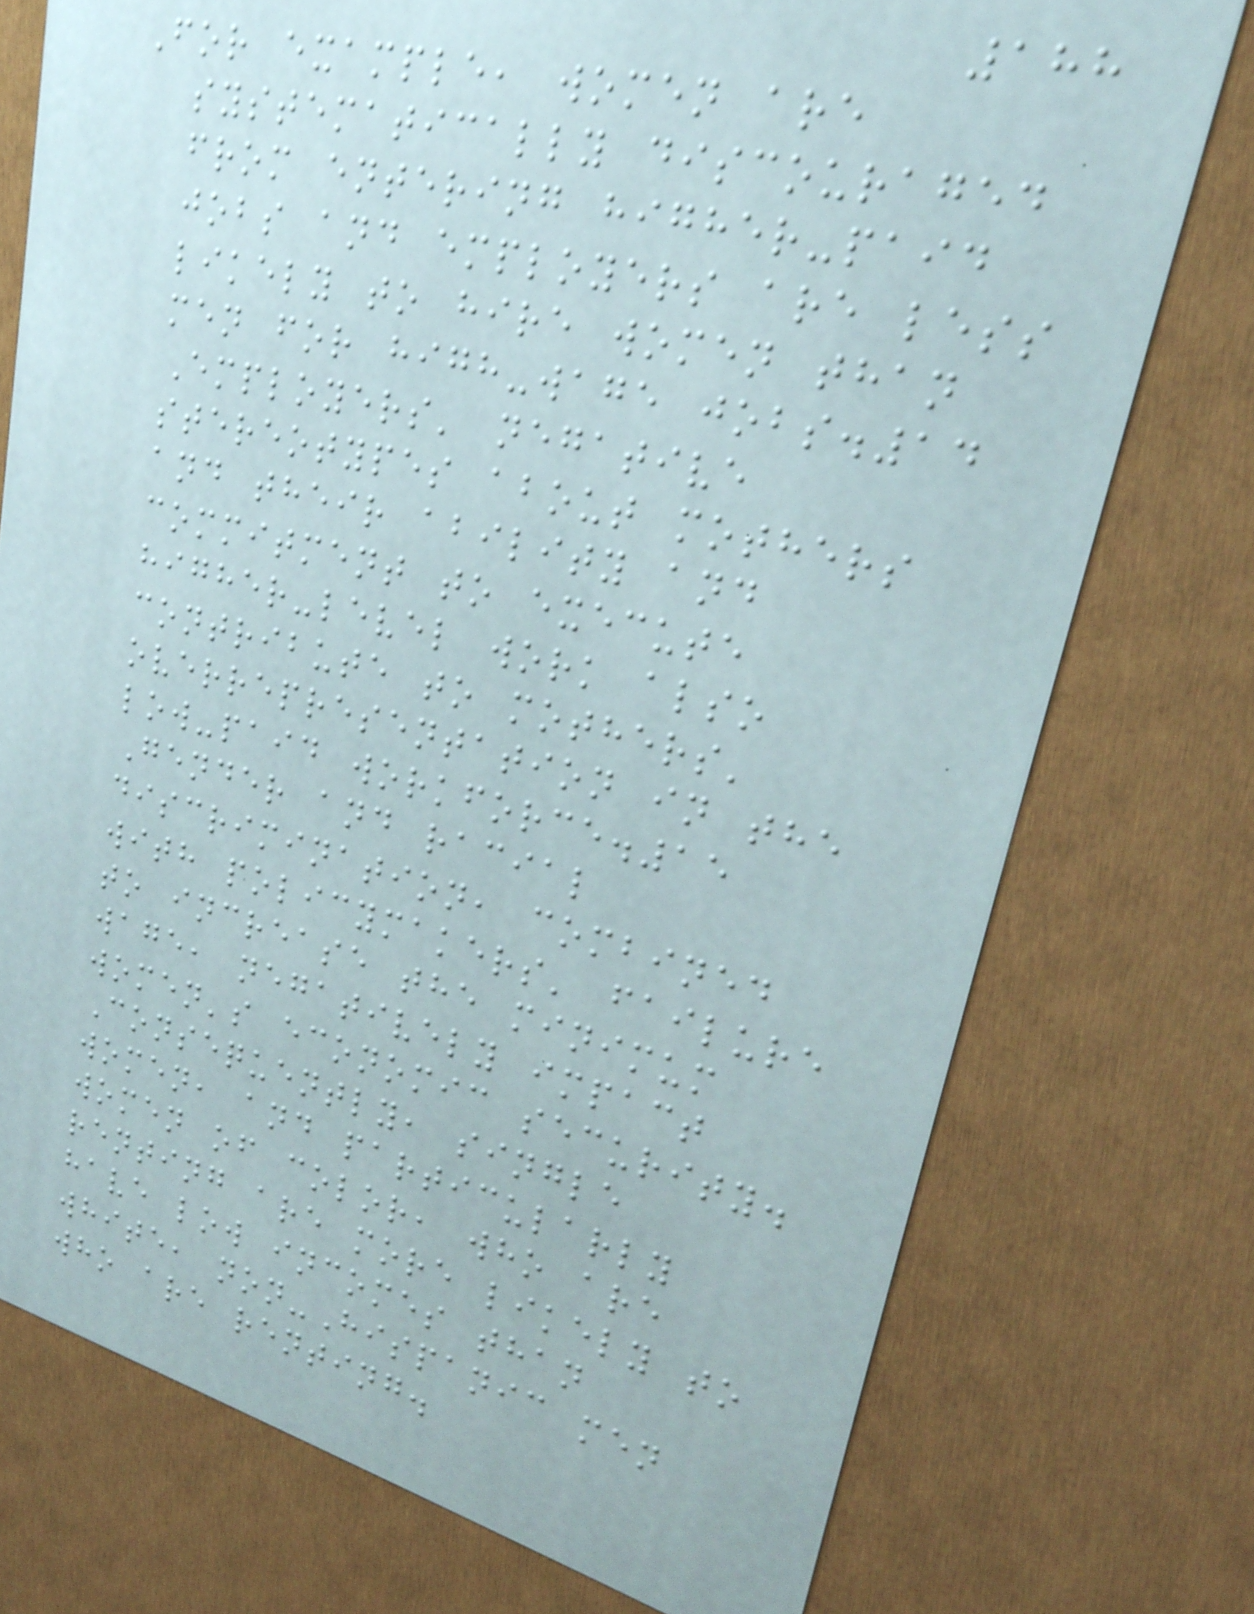188
For example, women are
systematically discouraged
from entering higher-paid
jobs and employers are less
likely to hire women than
men for high-wage jobs.14
Employers' negative
stereotypes about mothers
and their ability and
commitment to execute
higher-level work also
contribute to mothers'
overrepresentation in the
low-paid workforce.15
Gender and racial
discrimination, combined
with policymakers' failure
to increase the minimum
wage, negatively impact
women's economic security.
Consequently, single
women, and particularly
women of color, who are
renting are more likely to
have low incomes than
white, non-Hispanic men
who are renting.
